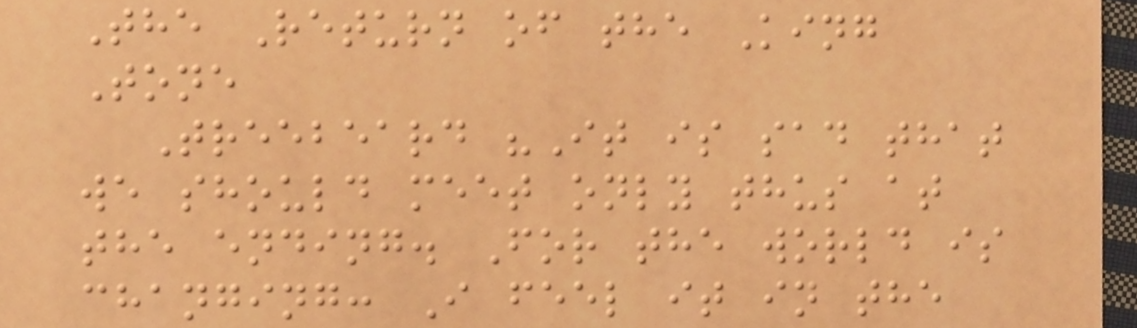The Return of the King
Tone
Treebeard "It is sad that
we should meet only thus at
the ending. For the world is
changing: I feel it in the
